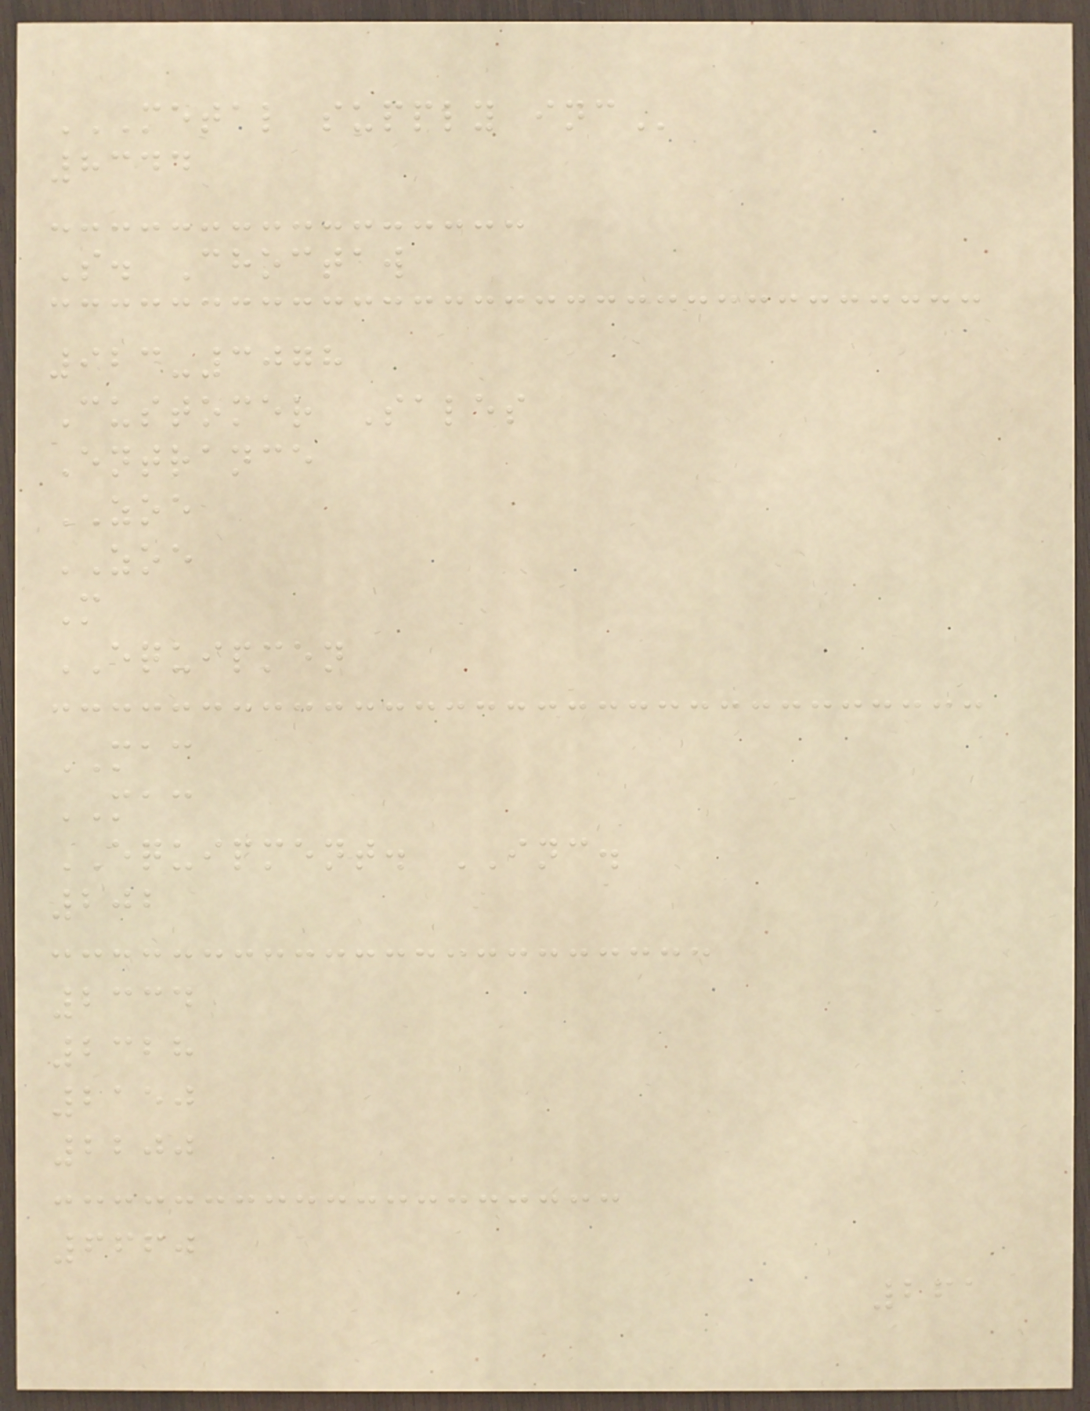METAL SUPPLY INC
8344
S. Choctaw
923-3078
Customer Sales
Entrance
ZOE
ZOE
M
EQUIPMEN
MAC
MAC
EQUIPMENT. INC.
202
2334
2328
2150
2200
6660
261
